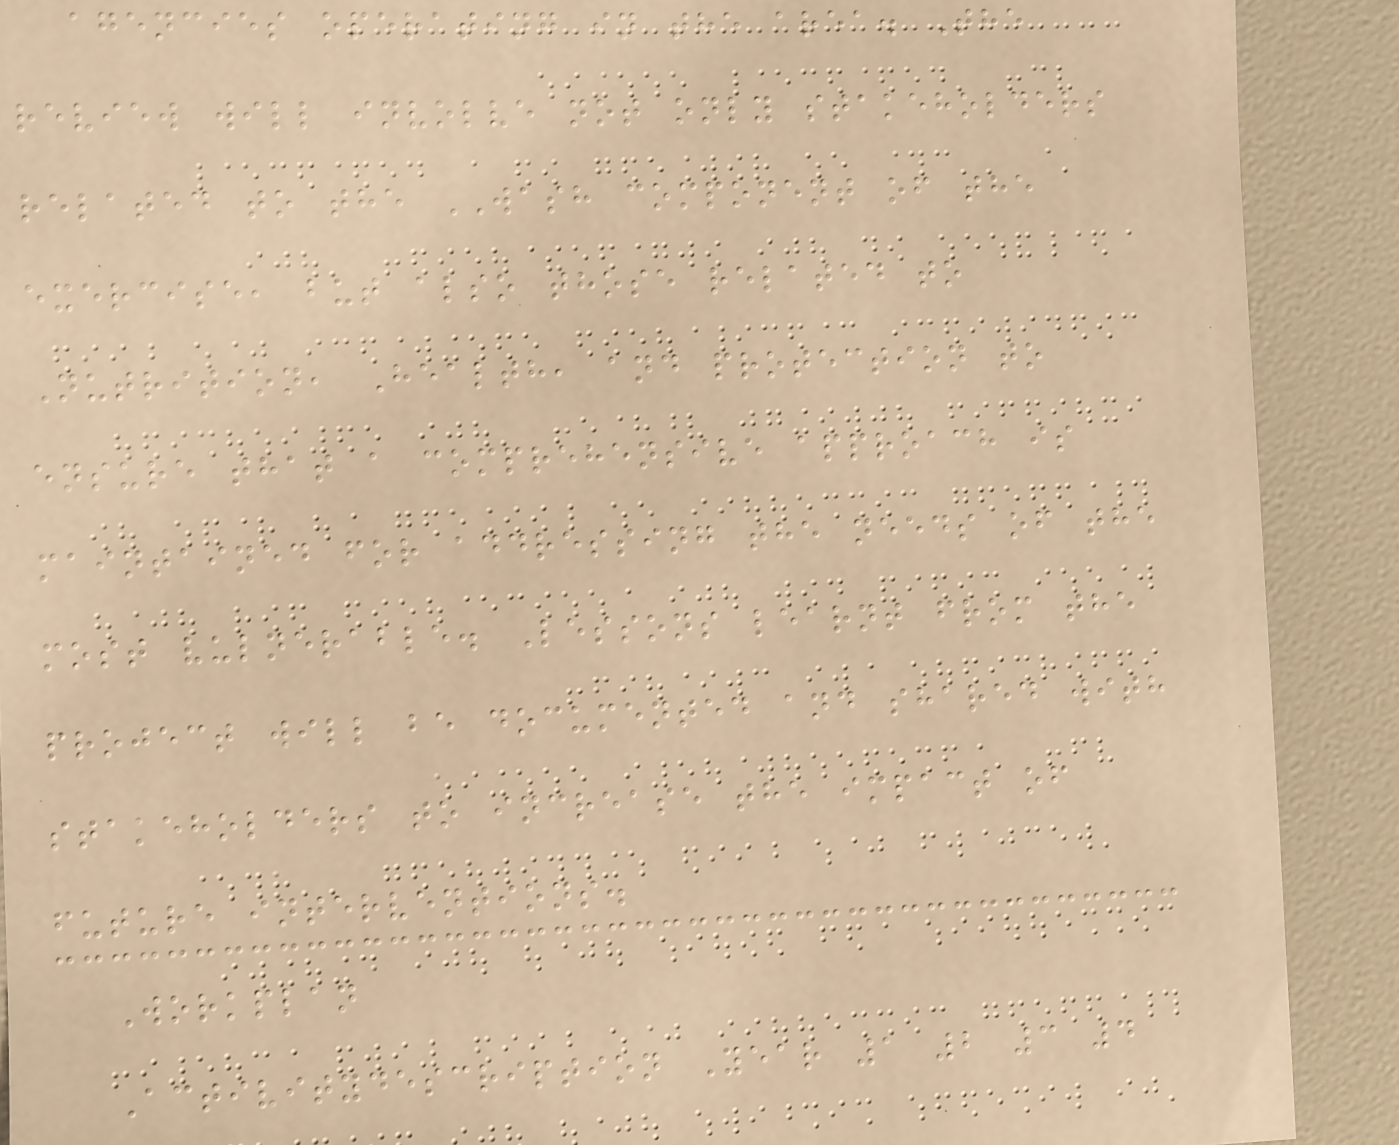agencies operating in the area. The
review will involve not only stakeholders
related to the WASH component of the
exercise, but also those related to
Nutrition, Health, and protection to
ensure that a comprehensive approach is
maintained for addressing the needs of the
most vulnerable. Lessons learnt from the
project will be documented and shared with
stakeholders to increase the impact of
future interventions.
Workplan
Activitydescription Year 1 2 3 4
